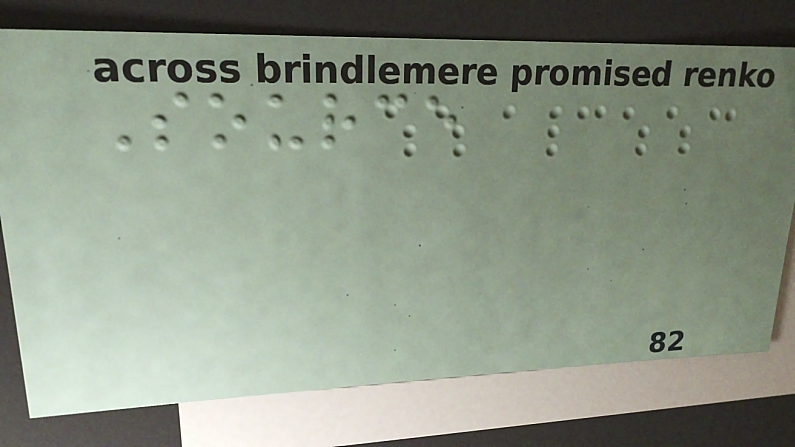Source
